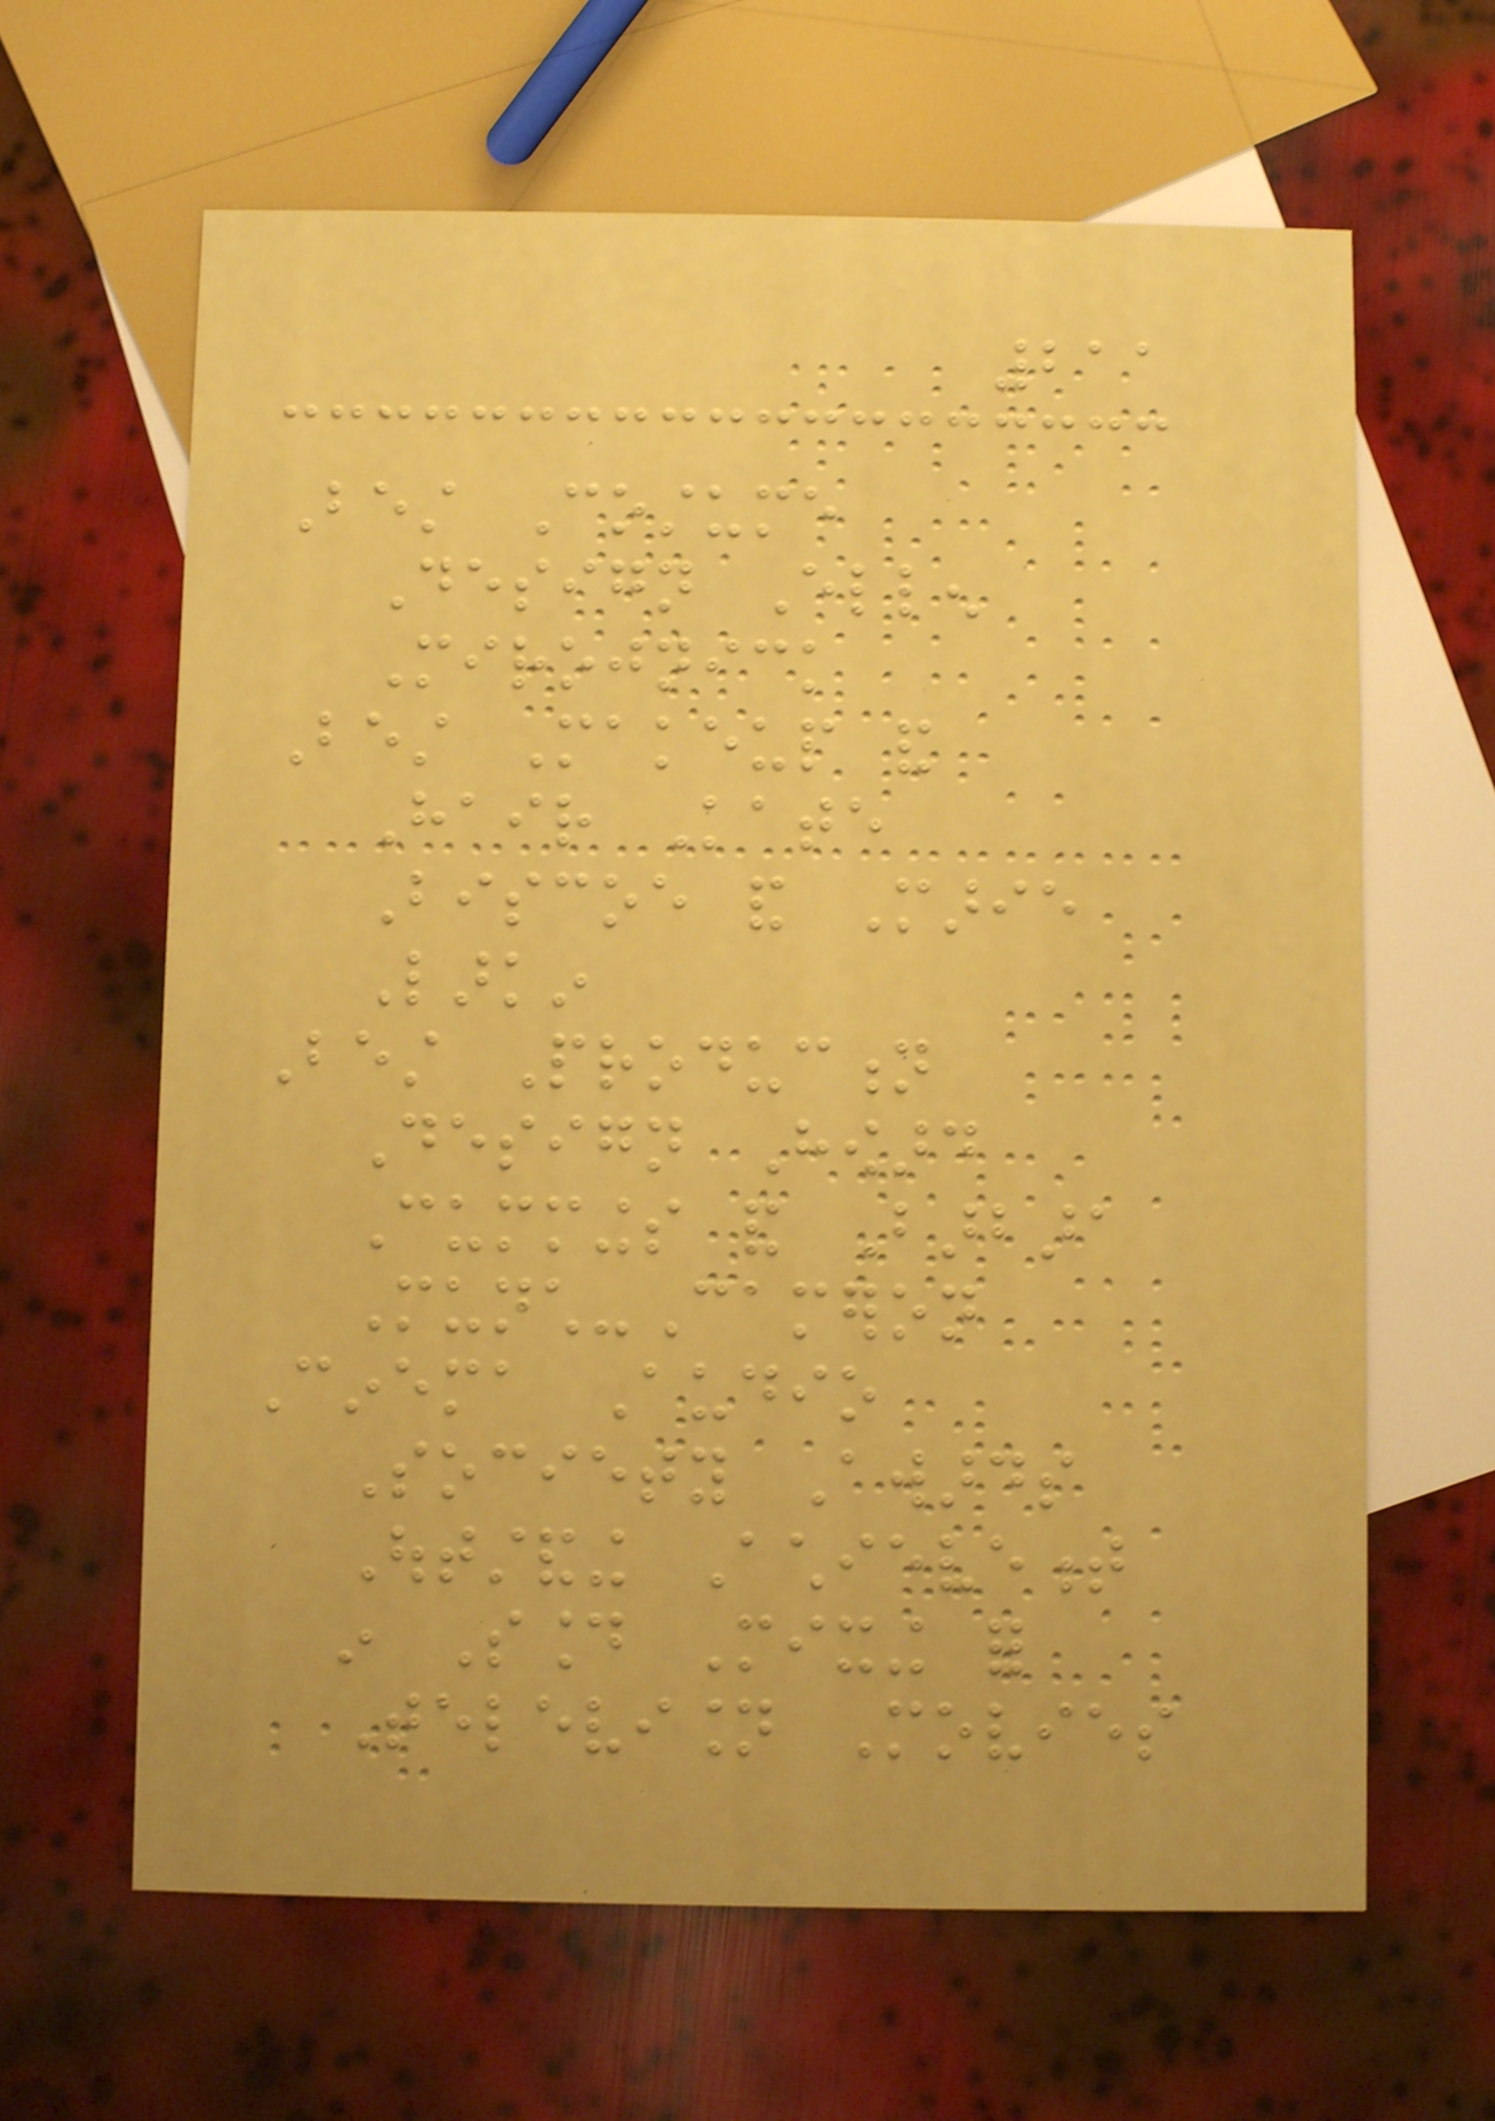211
Best Costume
Design Ellen
Mirojnick
Best Makeup and
Hair Kate
Biscoe and Marie
Larkin
Best Production
Design Howard
Cummings and Barbara
Munch-Cameron
Cinema Audio
Society Awards
Outstanding Achievement
in Sound Mixing for
Television Movies
